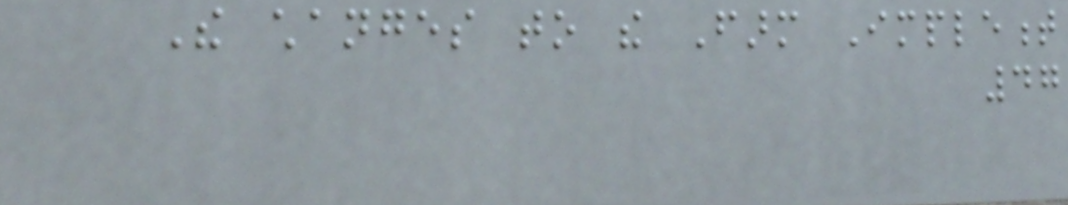The changes to the Farm Implement
47
